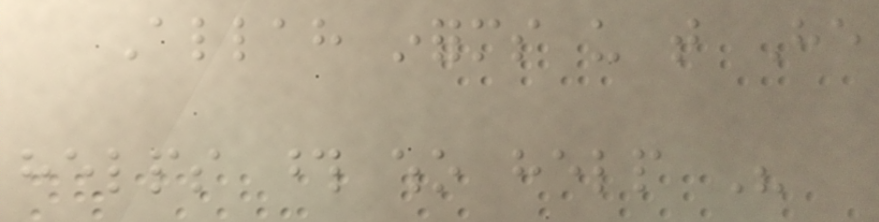Allah informs us that He
helps those who help His
